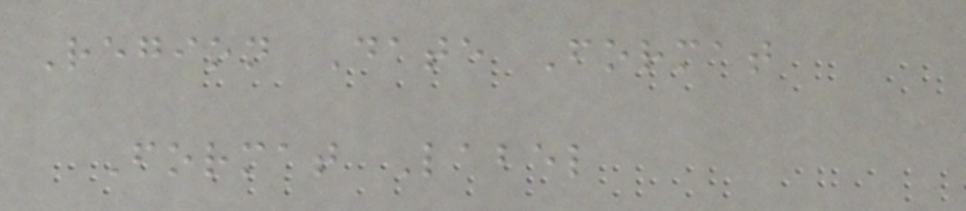Region Date Format
Format Label
